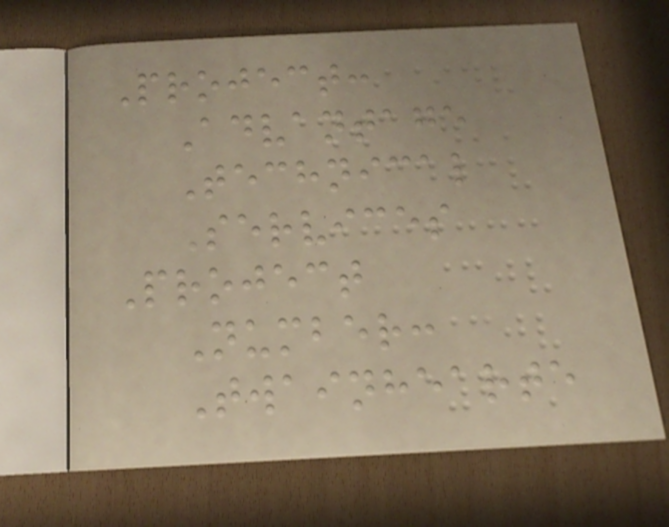Project:
Advantage
Technical
Services
Project
Number:
Twainhearte
